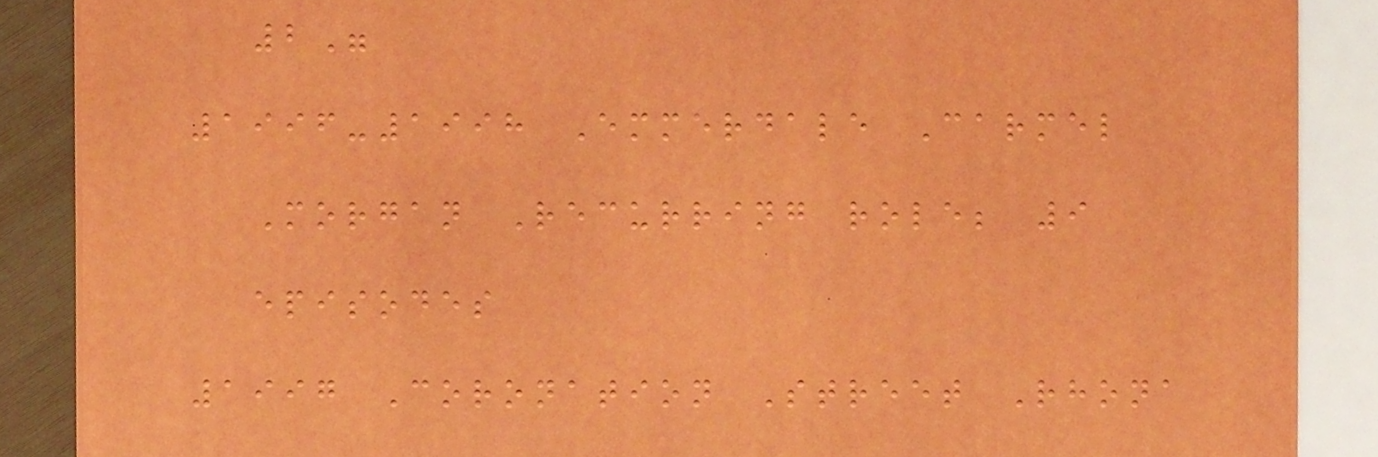2"
1996-1998 Emmerdale Carmel
Morgan Recurring role; 9
episodes
1997 Coronation Street Rhona
